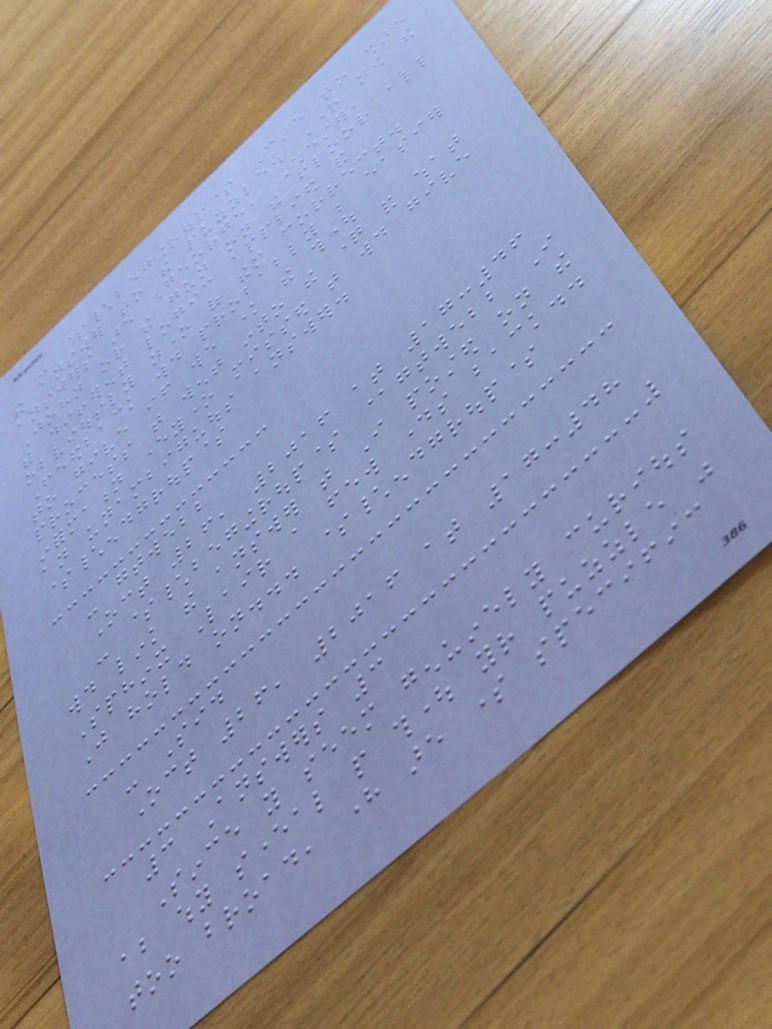- $\begingroup$ Care to share
the answer to the puzzle. Right now the
answers are George, Chester,
John or the gun on the floor all
with different logic applied and
obviously none of them correct.
Feedback would probably be easier
to give if we know the thought
process that went into the question and what
information everyone missed that would give
an unambiguous answer.
$\endgroup$
- gtwebb
Oct 26, 2016 at 17:46
- $\begingroup$ @gtwebb I
would link the answer that I posted on the
Sphinx Lair a few days back..
Just hold on... $\endgroup$
- Sid
Oct 26, 2016 at 17:48
3 Answers 3
Since you seem genuinely curious
about why several people thought your puzzle was
too broad, here are some specific
